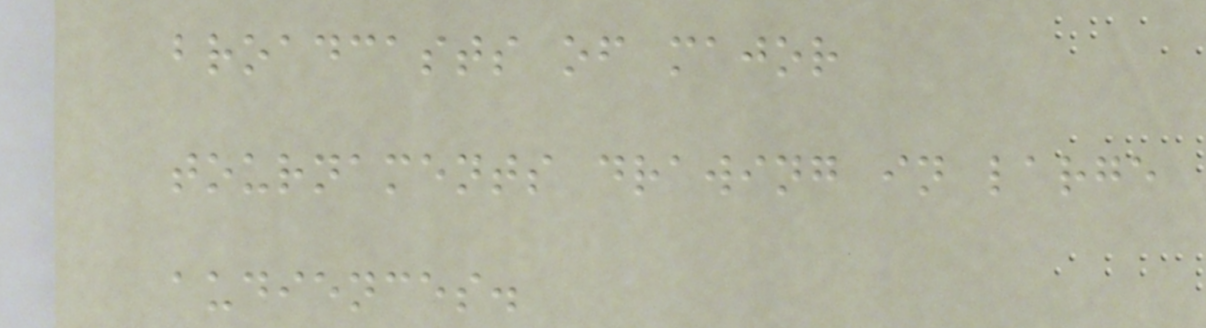broadcasts of major
tournaments drawing in large
audiences.
